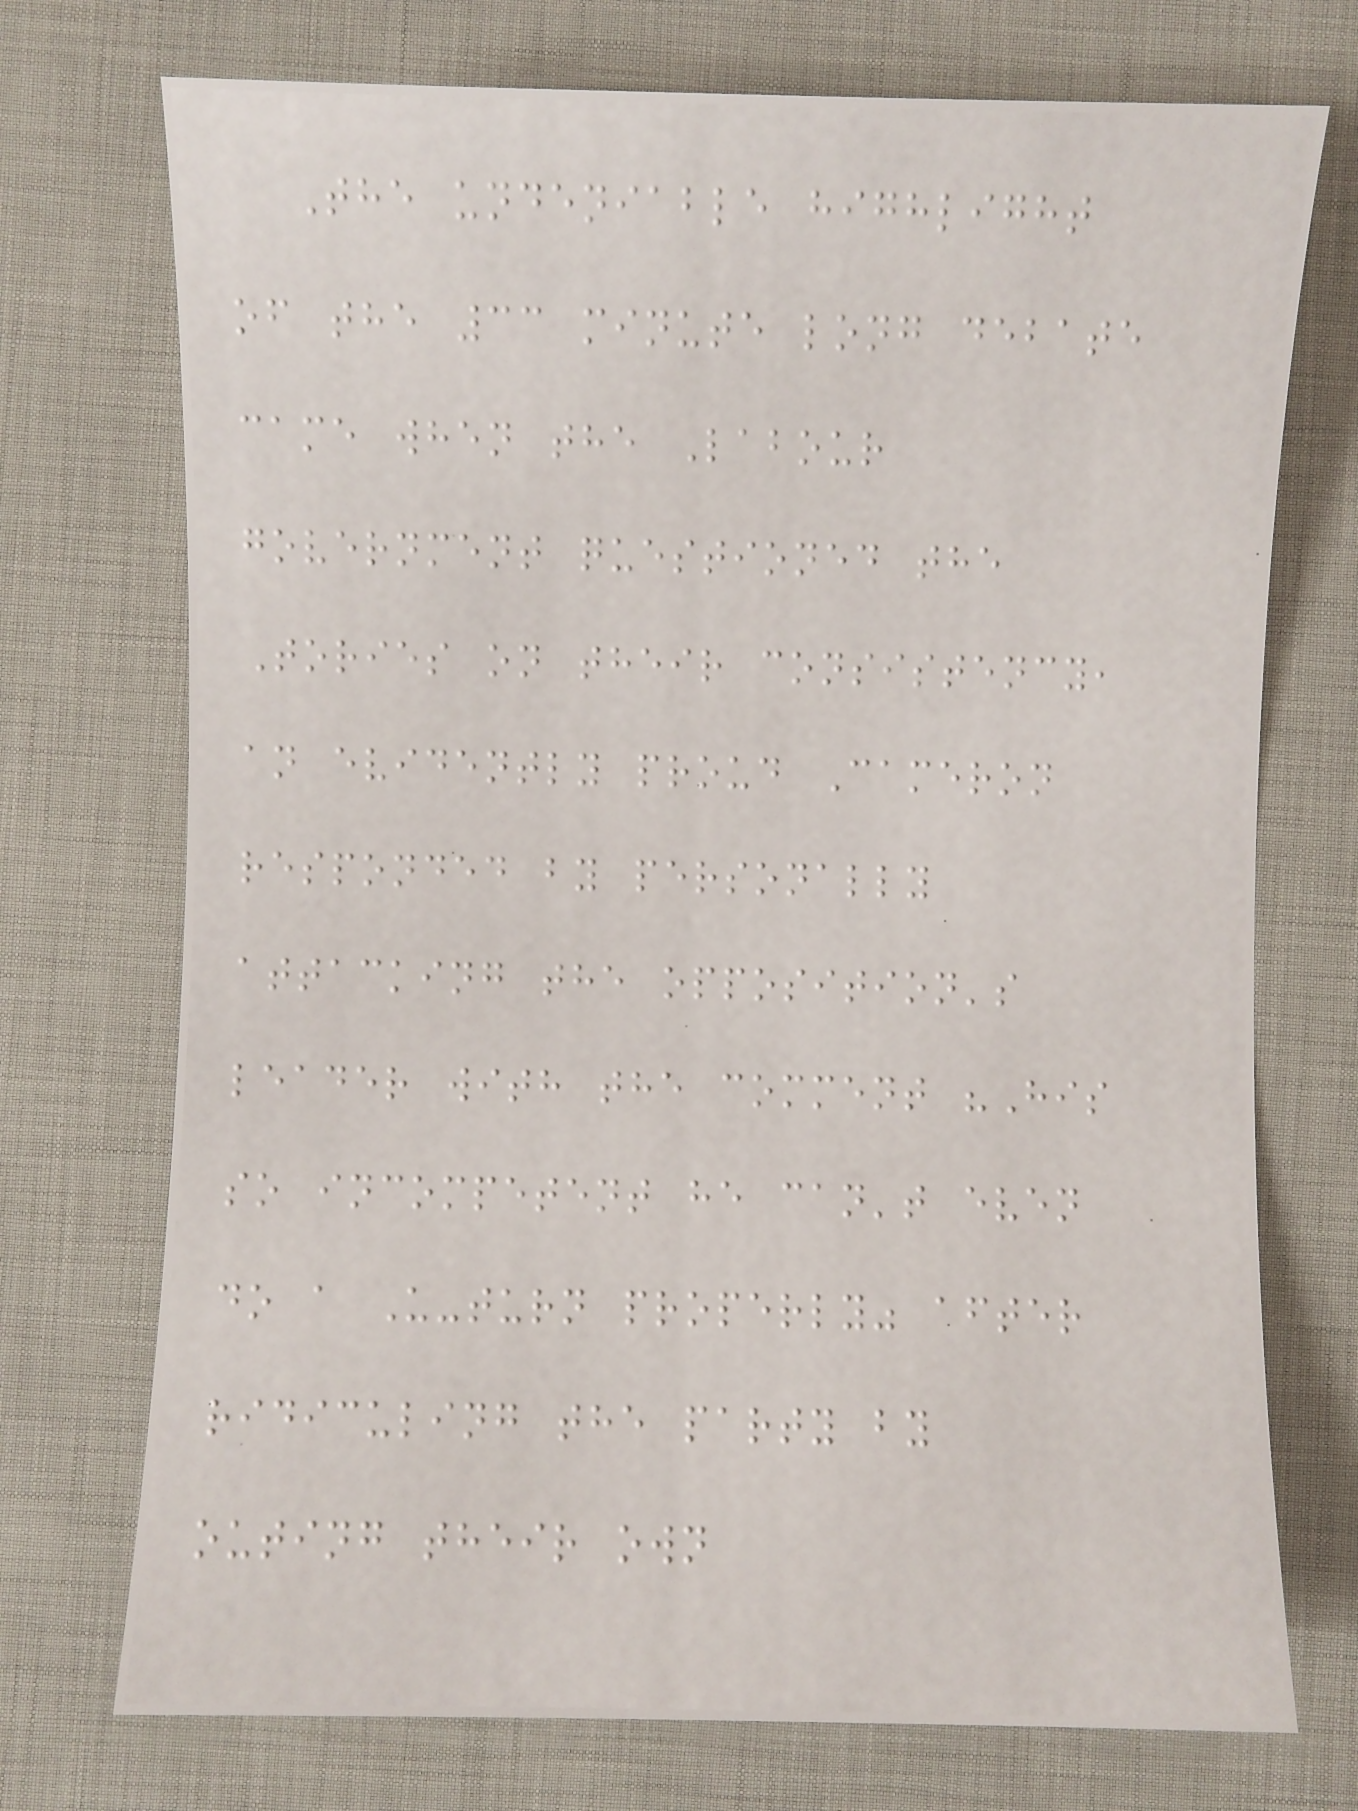The undeniable highlight
of the 33 minute long debate
came when the Labour
government questioned the
Tories on their consistency,
an evidently proud Cameron
responded by personally
attacking the opposition's
leader with the comment "His
so incompetent he can't even
do a U-turn properly" after
ridiculing the party by
outing their own
